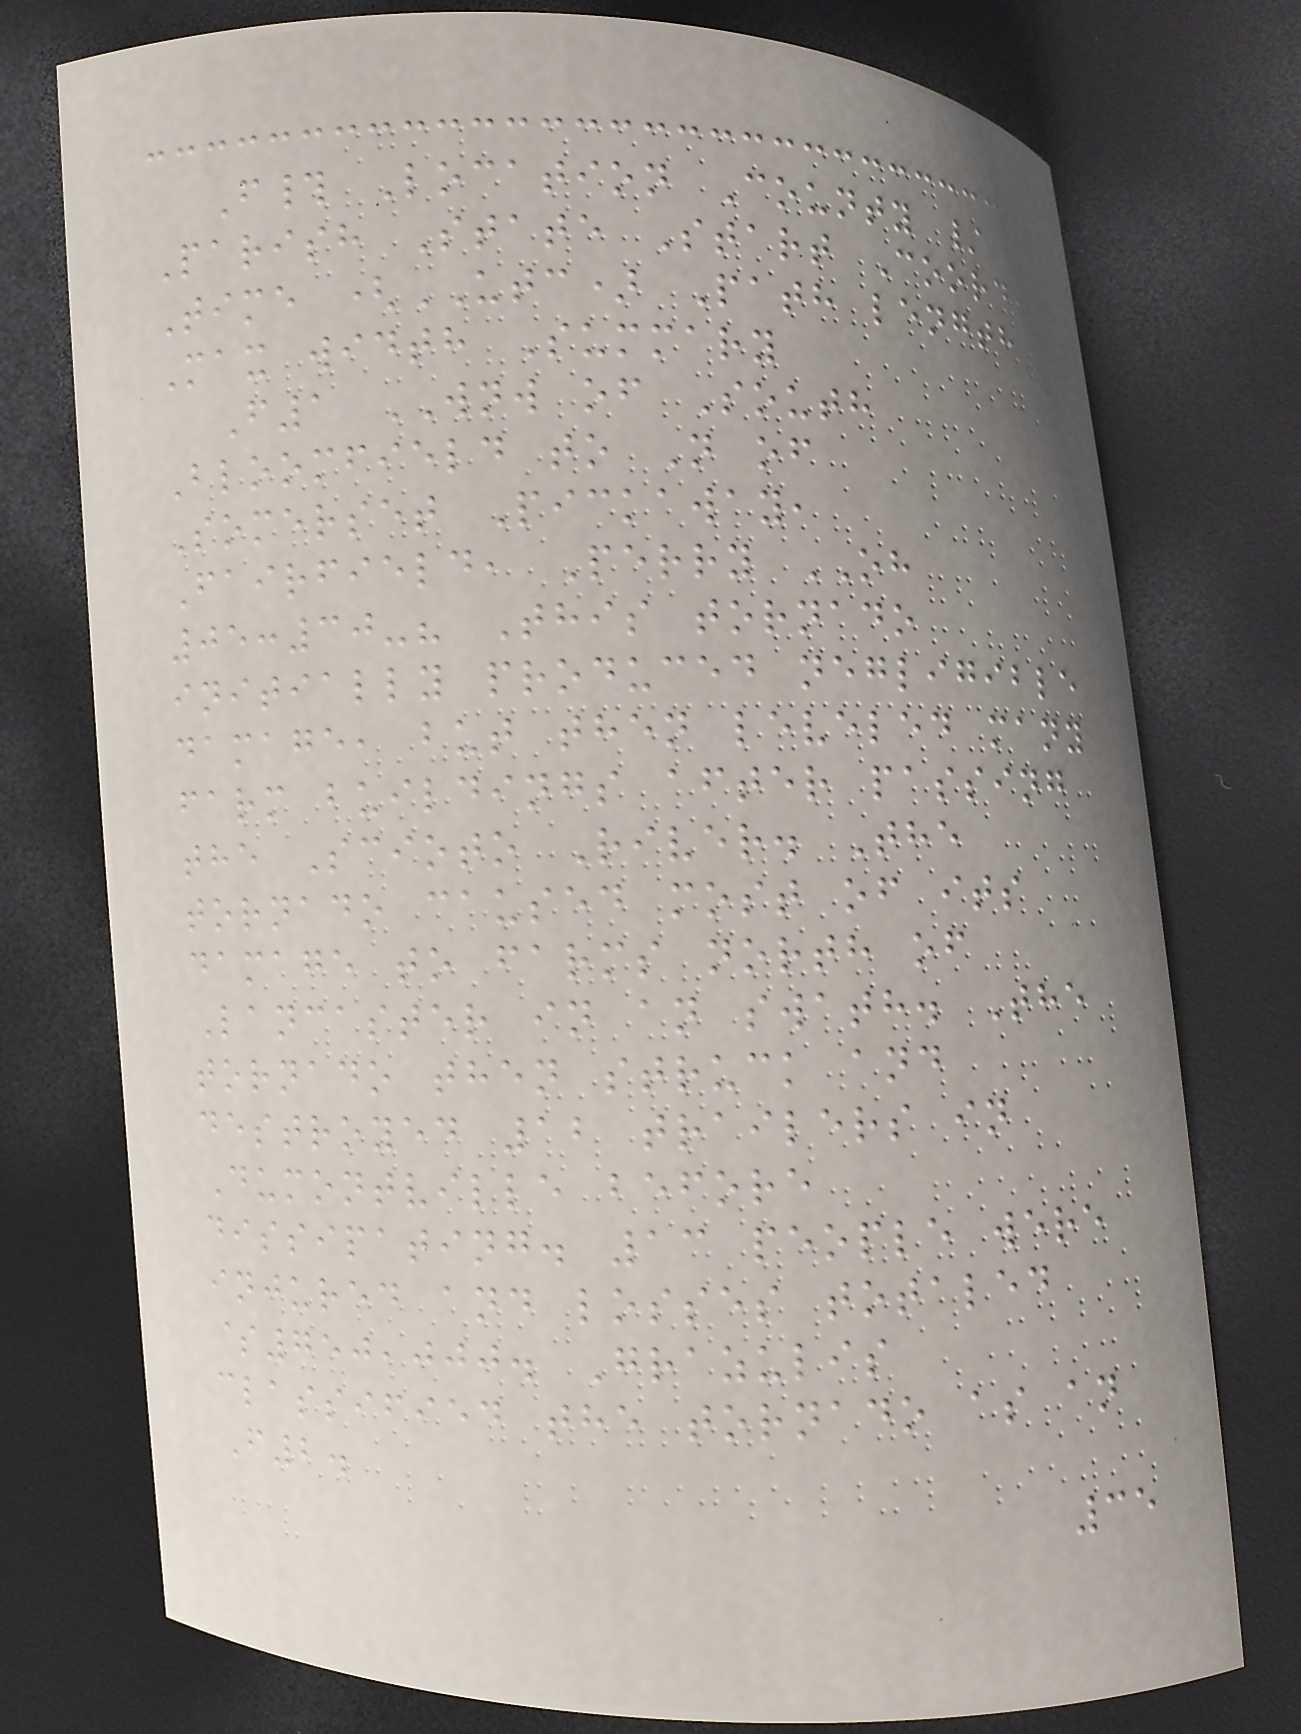F# Location County /
Parish State Start Coord.
Time (UTC) Path length
Max width Summary
F1 WNW of South
Bloomfield to N of
Somerset Pickaway,
Fairfield, Perry OH
05:30-? This tornado
initially produced negligible
damage, but then leveled many
farm buildings after passing
the Scioto River. The
tornado caused most of its
damage to farms north of
Lancaster in an swath. The
tornado then struck and
destroyed 12 trailers in
Dumontville before
dissipating. 13 people were
injured and losses totaled
$750,000. Grazulis
classified the tornado as an
F2.
35
